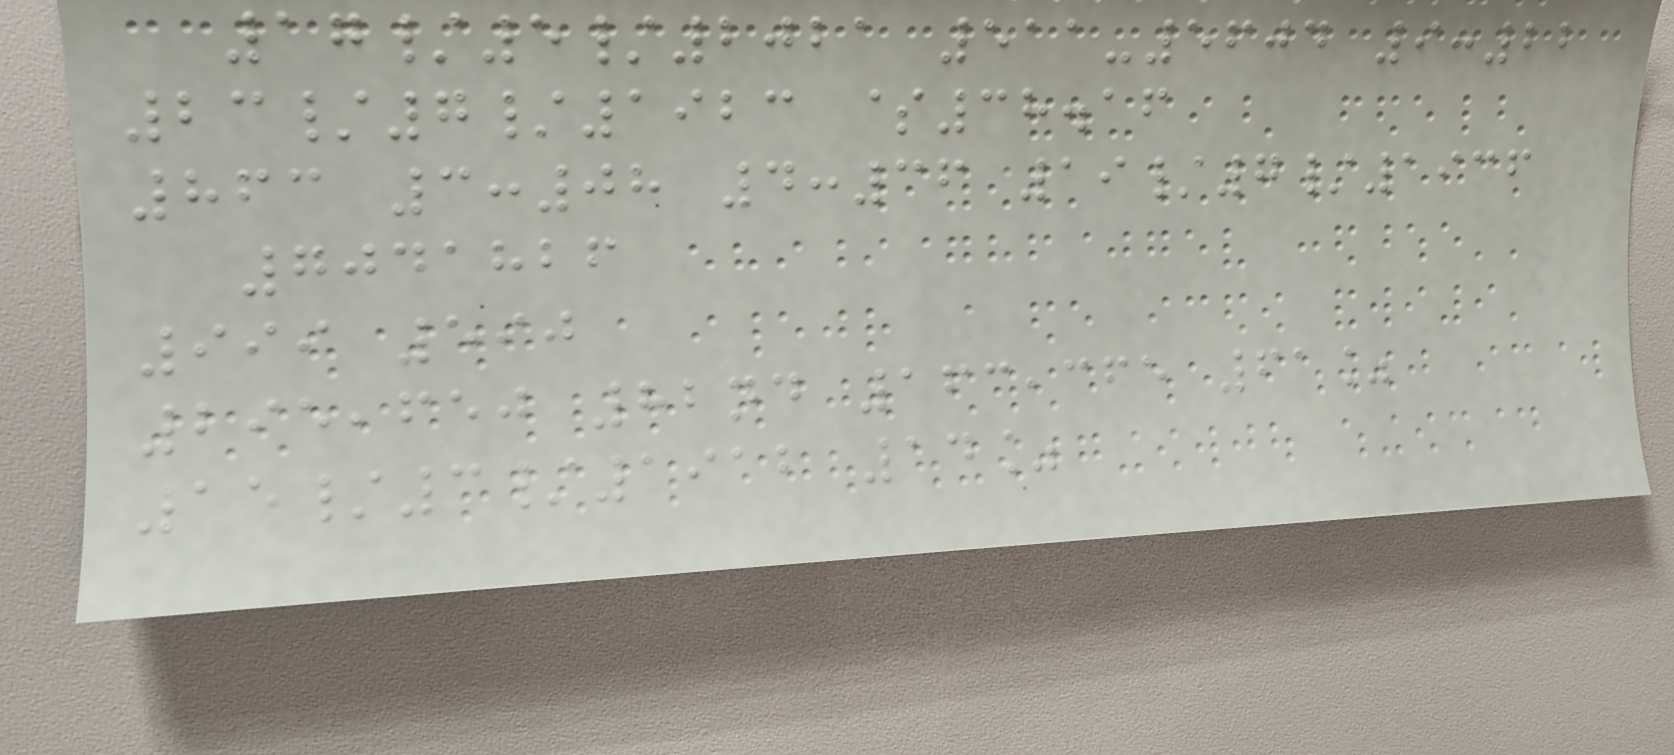17/5/2021 511-5604 9:22
23/7/1923 $38.16
863 3:08 4:36 19/7/1936
7041826
999 590
295,650 82nd 163,365 61%
15/3/1912 14%
